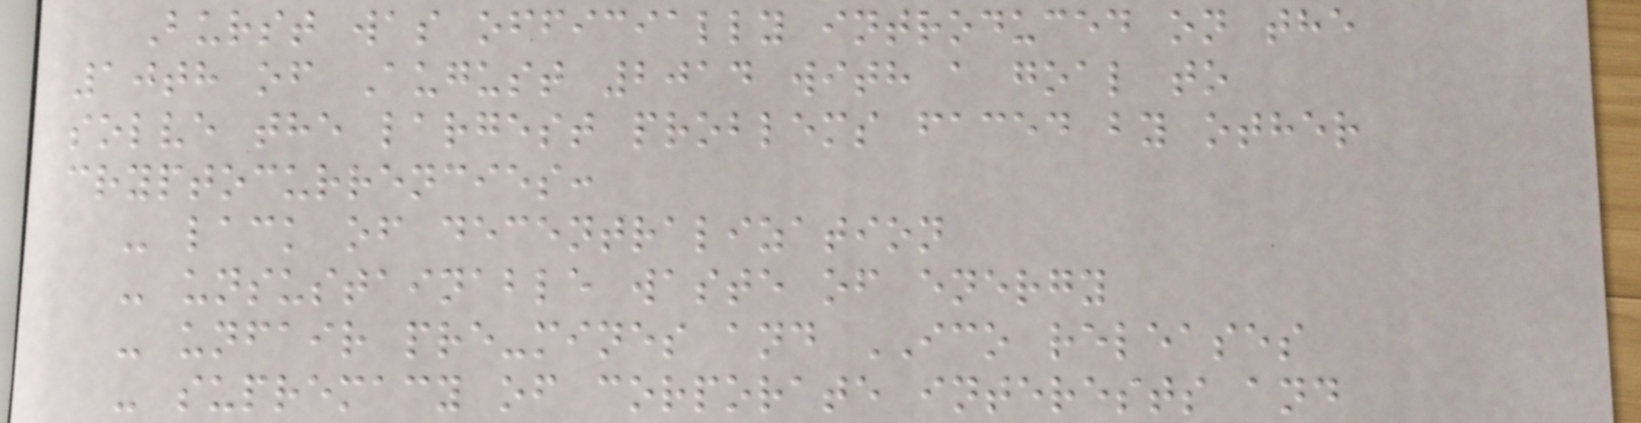Burst was officially introduced on the
10th of August 2014 with a goal to
solve the largest problems faced by other
cryptocurrencies:
- lack of decentralization
- unsustainable waste of energy
- unfair pre-mines and ICO releases
- supremacy of corporate interests and
